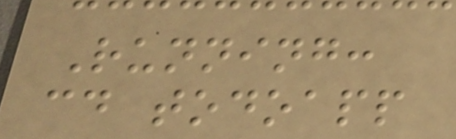Running:
cd todoapp
